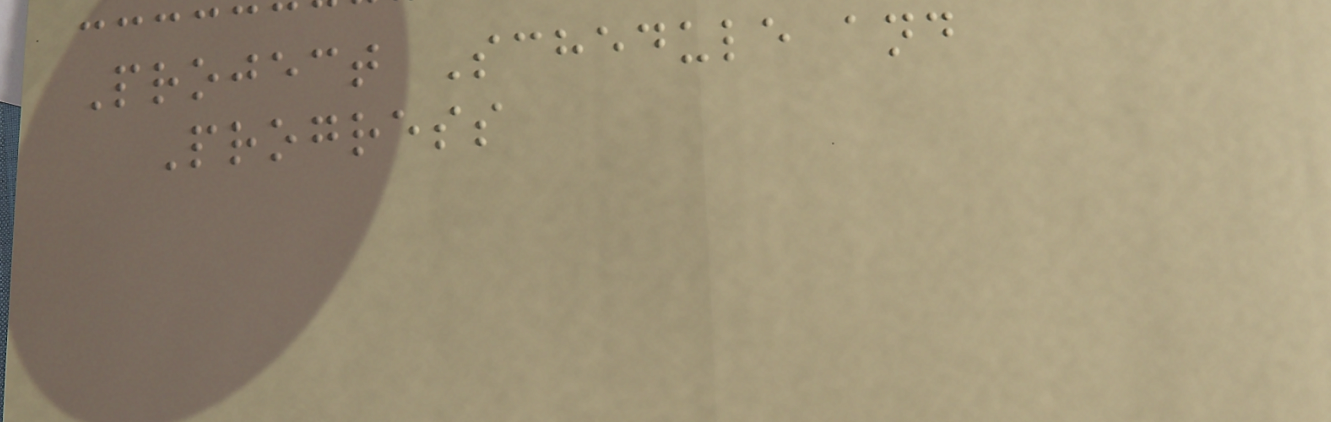Project Schedule and
Progress
